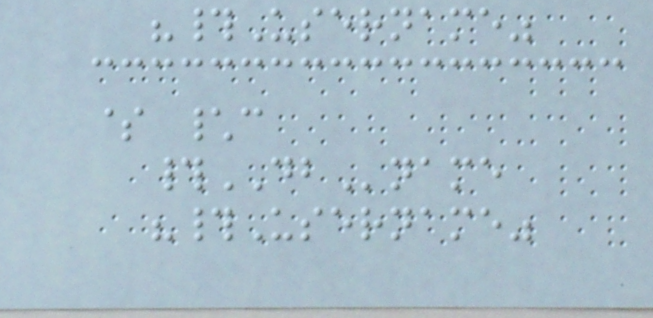"#Username"
$ \c
#DBname
"#Username"
